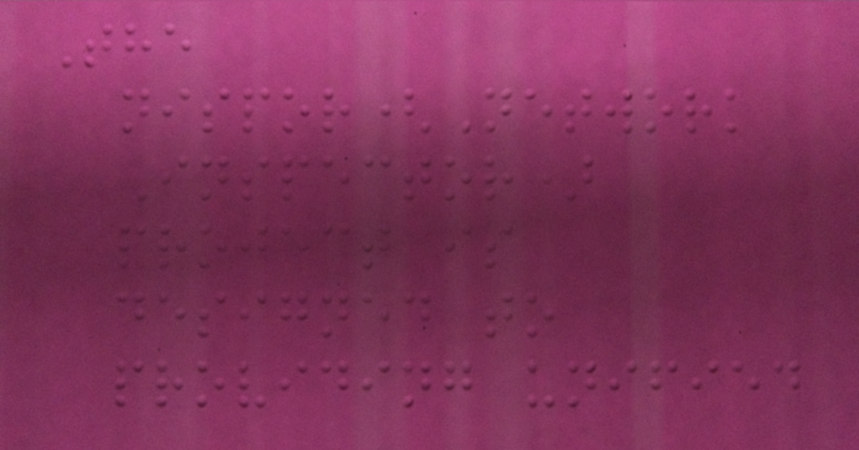The
nispor(Network
Inspector)
project is
designed to
providing unified
